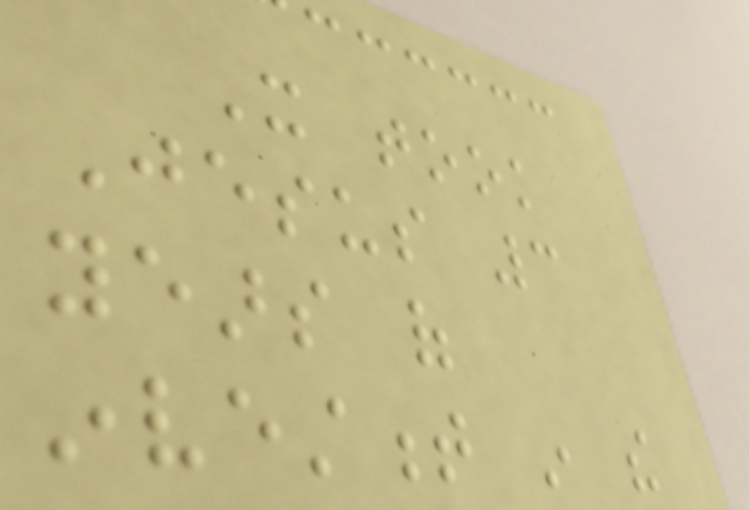It took
Jesus 3
years of
investment in the
